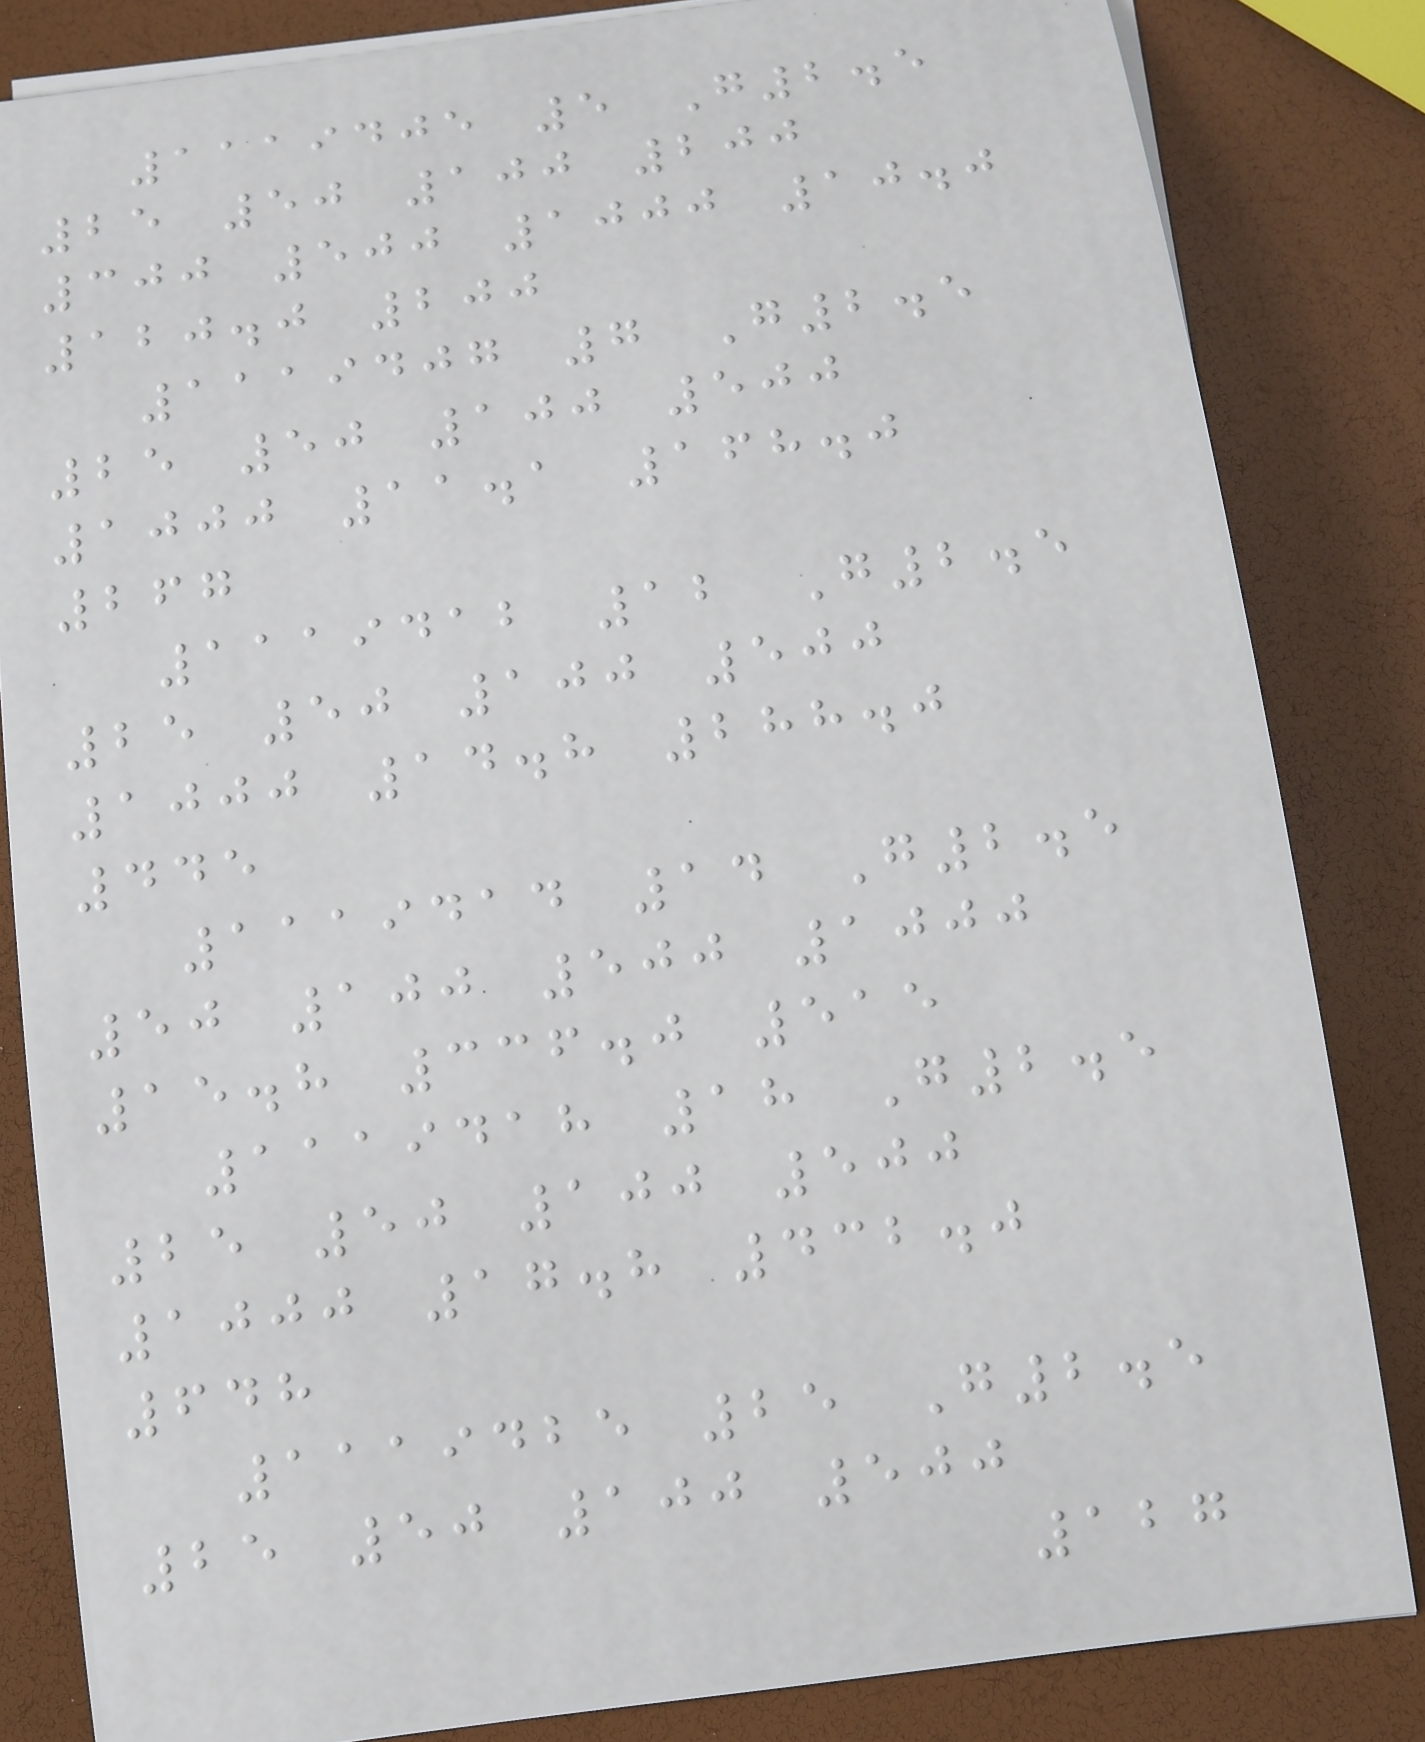1119405 5 G2.5
25 50 100 200
300 500 1000 10.0
120.0 200
1119407 7 G2.5
25 50 100 500
1000 11.1 168.0
267
1119412 12 G2.5
25 50 100 500
1000 14.8 288.0
445
1119414 14 G2.5
50 100 500 1000
15.8 336.0 515
1119418 18 G2.5
25 50 100 500
1000 17.8 432.0
648
1119425 25 G2.5
25 50 100 500
127
